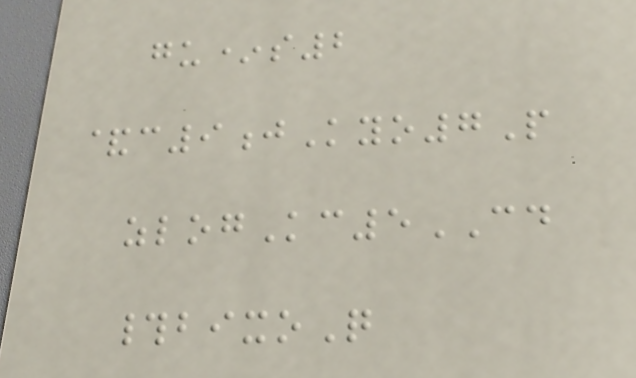gu*s2
&c9jKyo7P
zlogKc5CD
#bixoQ
